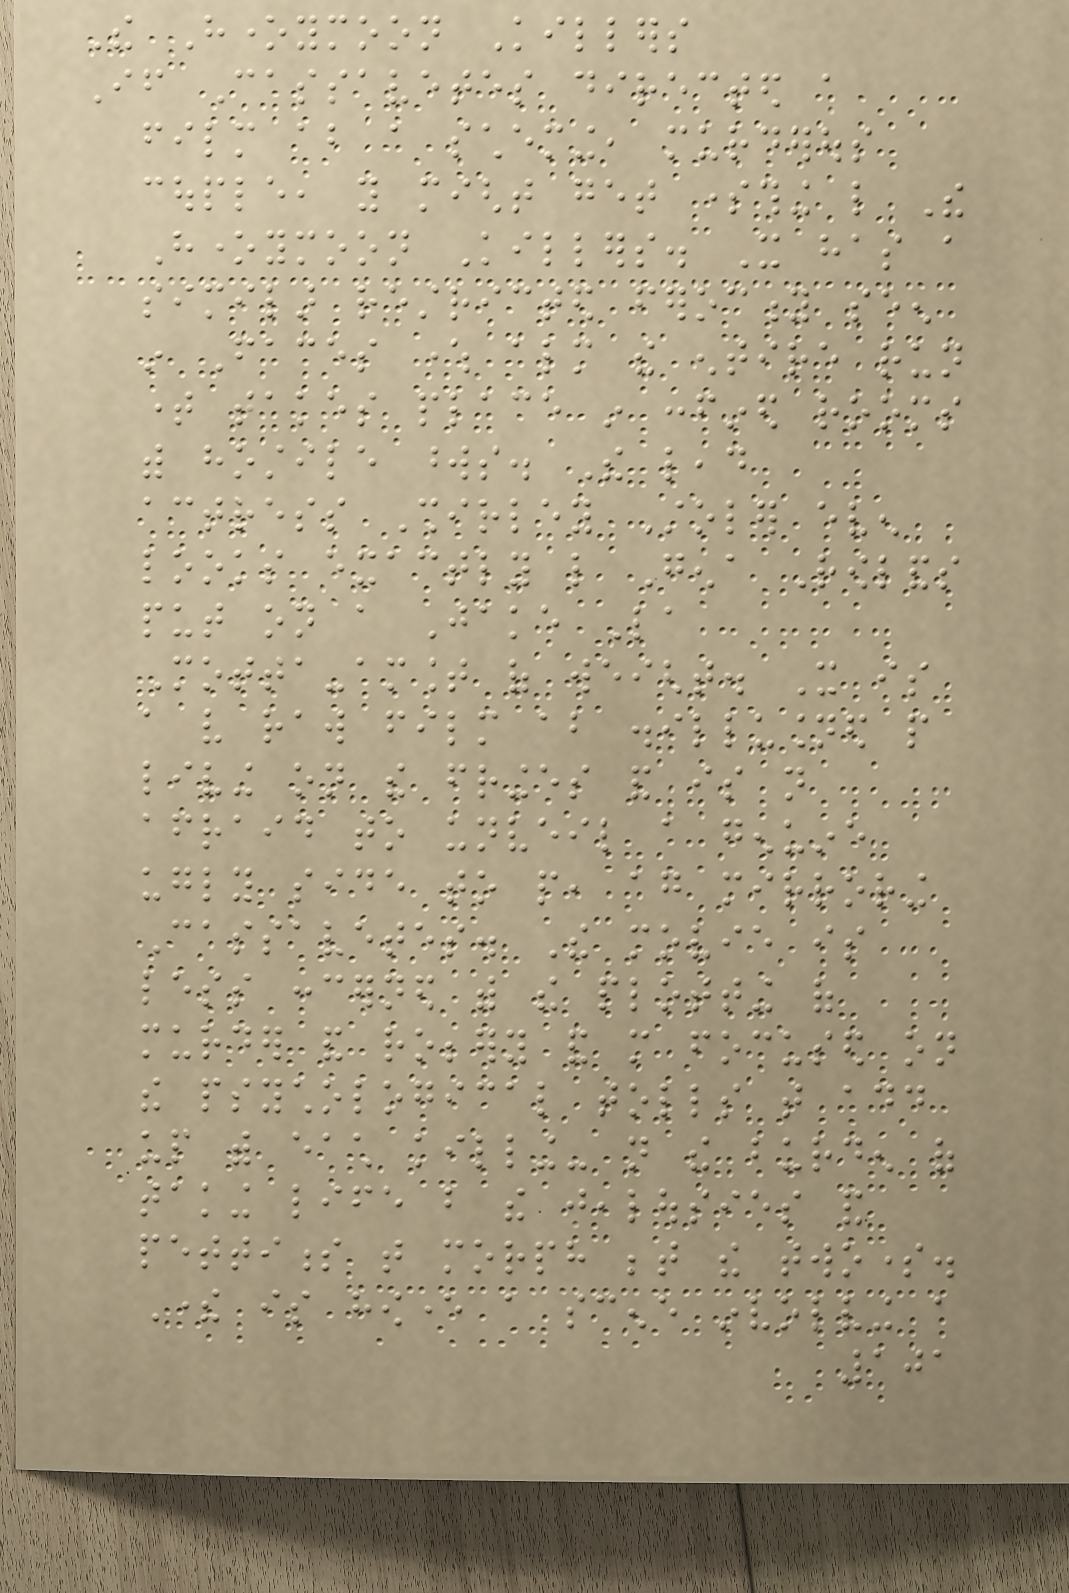The Honeymoon Killers
If Cassavetes directed a
film about a scheming, murderous
couple, you might get something like The
Honeymoon Killers. It has a
similar restricted ferocity seen
in Faces where almost the entire run
time takes place in confined rooms
with hostile words. The lead
actress Shirley Stoler even
looks exactly like Gena Rowlands
put on a Jake La
Motta-amount of weight. It is
a very raw film about disillusioned people
living on the fringes and is not
afraid to unveil a genuine
ugly side to people, again mirroring
Cassavetes. The movie is
less concerned with the plotting of
murder and robbery and more focused on
the psychological tolls that add
up with each killing- not the burden of
taking life but the jealousies and
pettiness that morph between the twosome.
There is however a scene involving a
101
